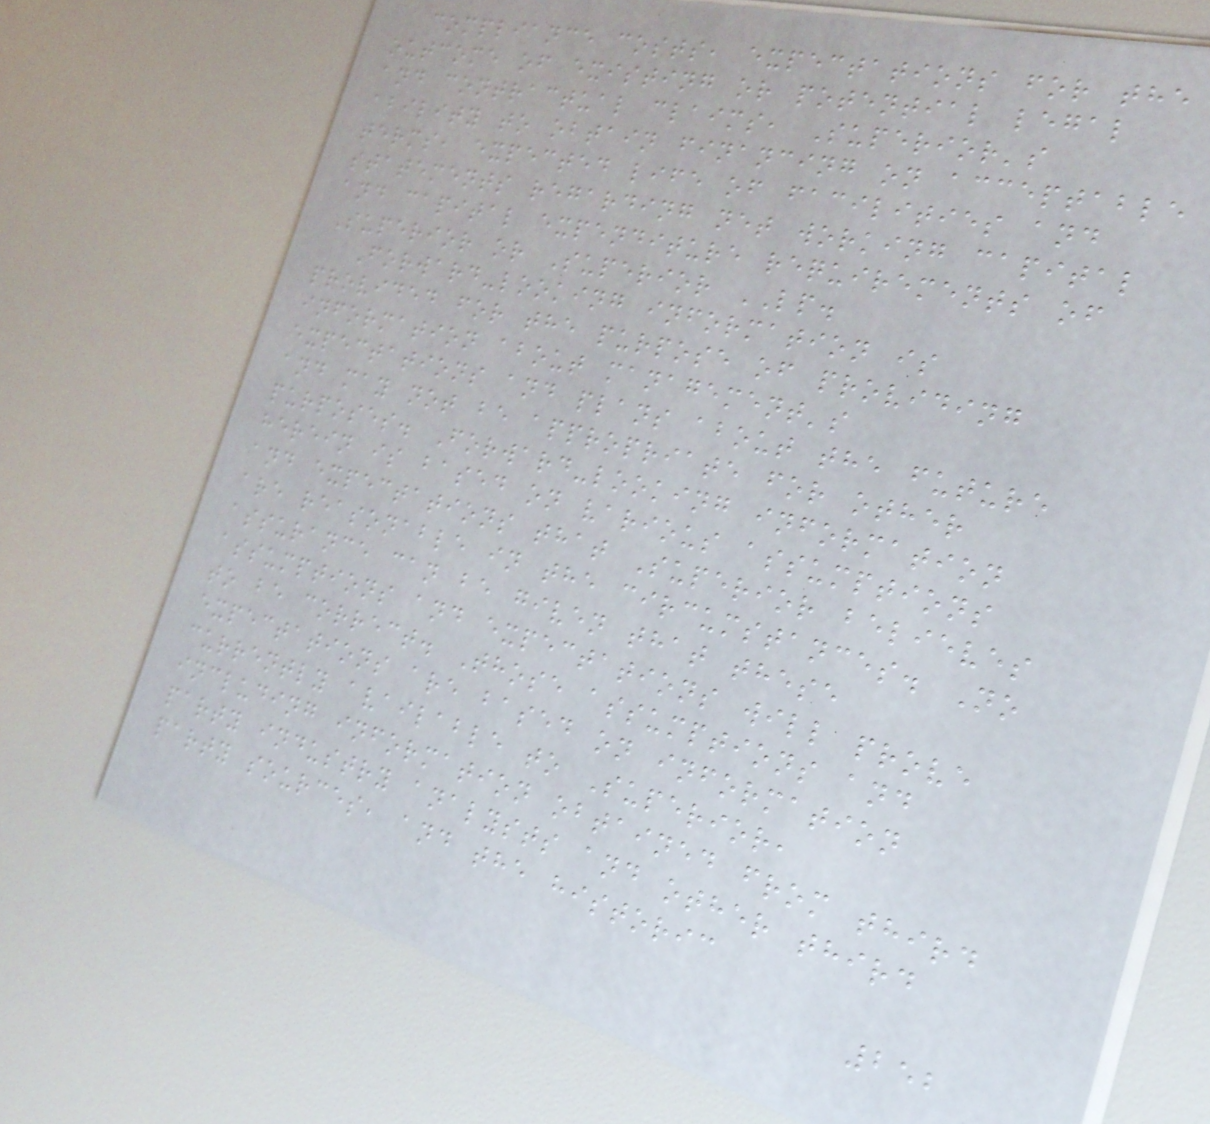compliance costs, expectations for the
outcome of existing or potential legal
and contractual claims, Superior's
ability to obtain financing on acceptable
terms, expected life of facilities and
statements regarding net working capital
and capital expenditure requirements of
Superior or Superior LP.
Forward-looking information is
provided for the purpose of providing
information about management's
expectations and plans about the future
and may not be appropriate for other
purposes. Forward-looking information
herein is based on various assumptions
and expectations that Superior believes
are reasonable in the circumstances. No
assurance can be given that these
assumptions and expectations will prove
to be correct. Those assumptions and
expectations are based on information
currently available to Superior,
including information obtained from third
party industry analysts and other third
party sources, and the historic
252
